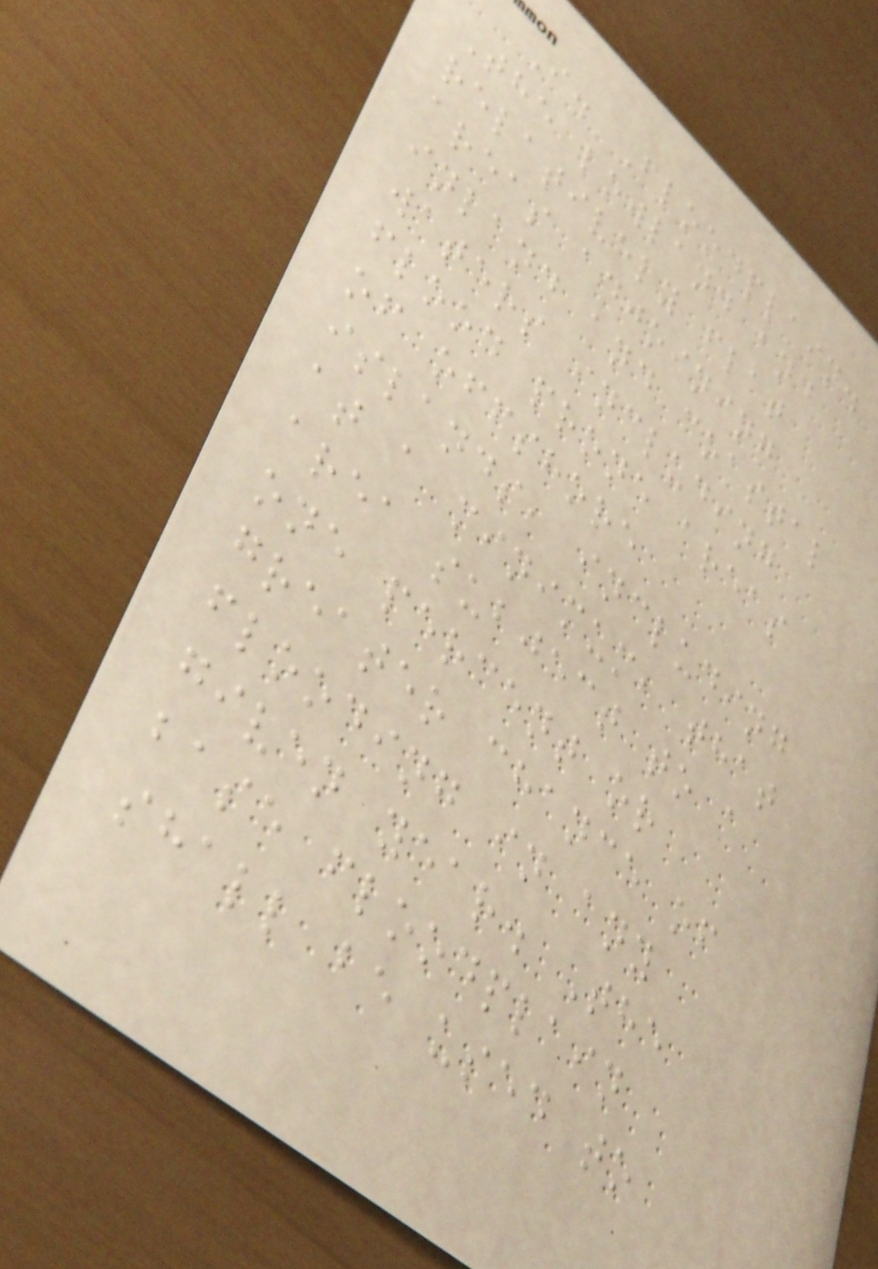I. Floodplain.
The lowland and
relatively flat
areas adjoining
inland and coastal
waters including
flood prone areas
of offshore
islands, including
at a minimum, that
area subject to a
one percent or
greater chance of
flooding in any
given year. The
base floodplain
shall be used to
